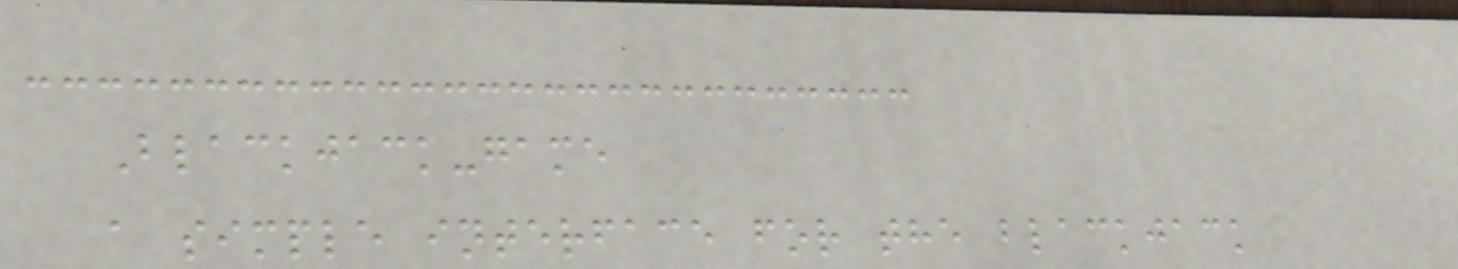Blackjack-game
a simple interface for the blackjack
